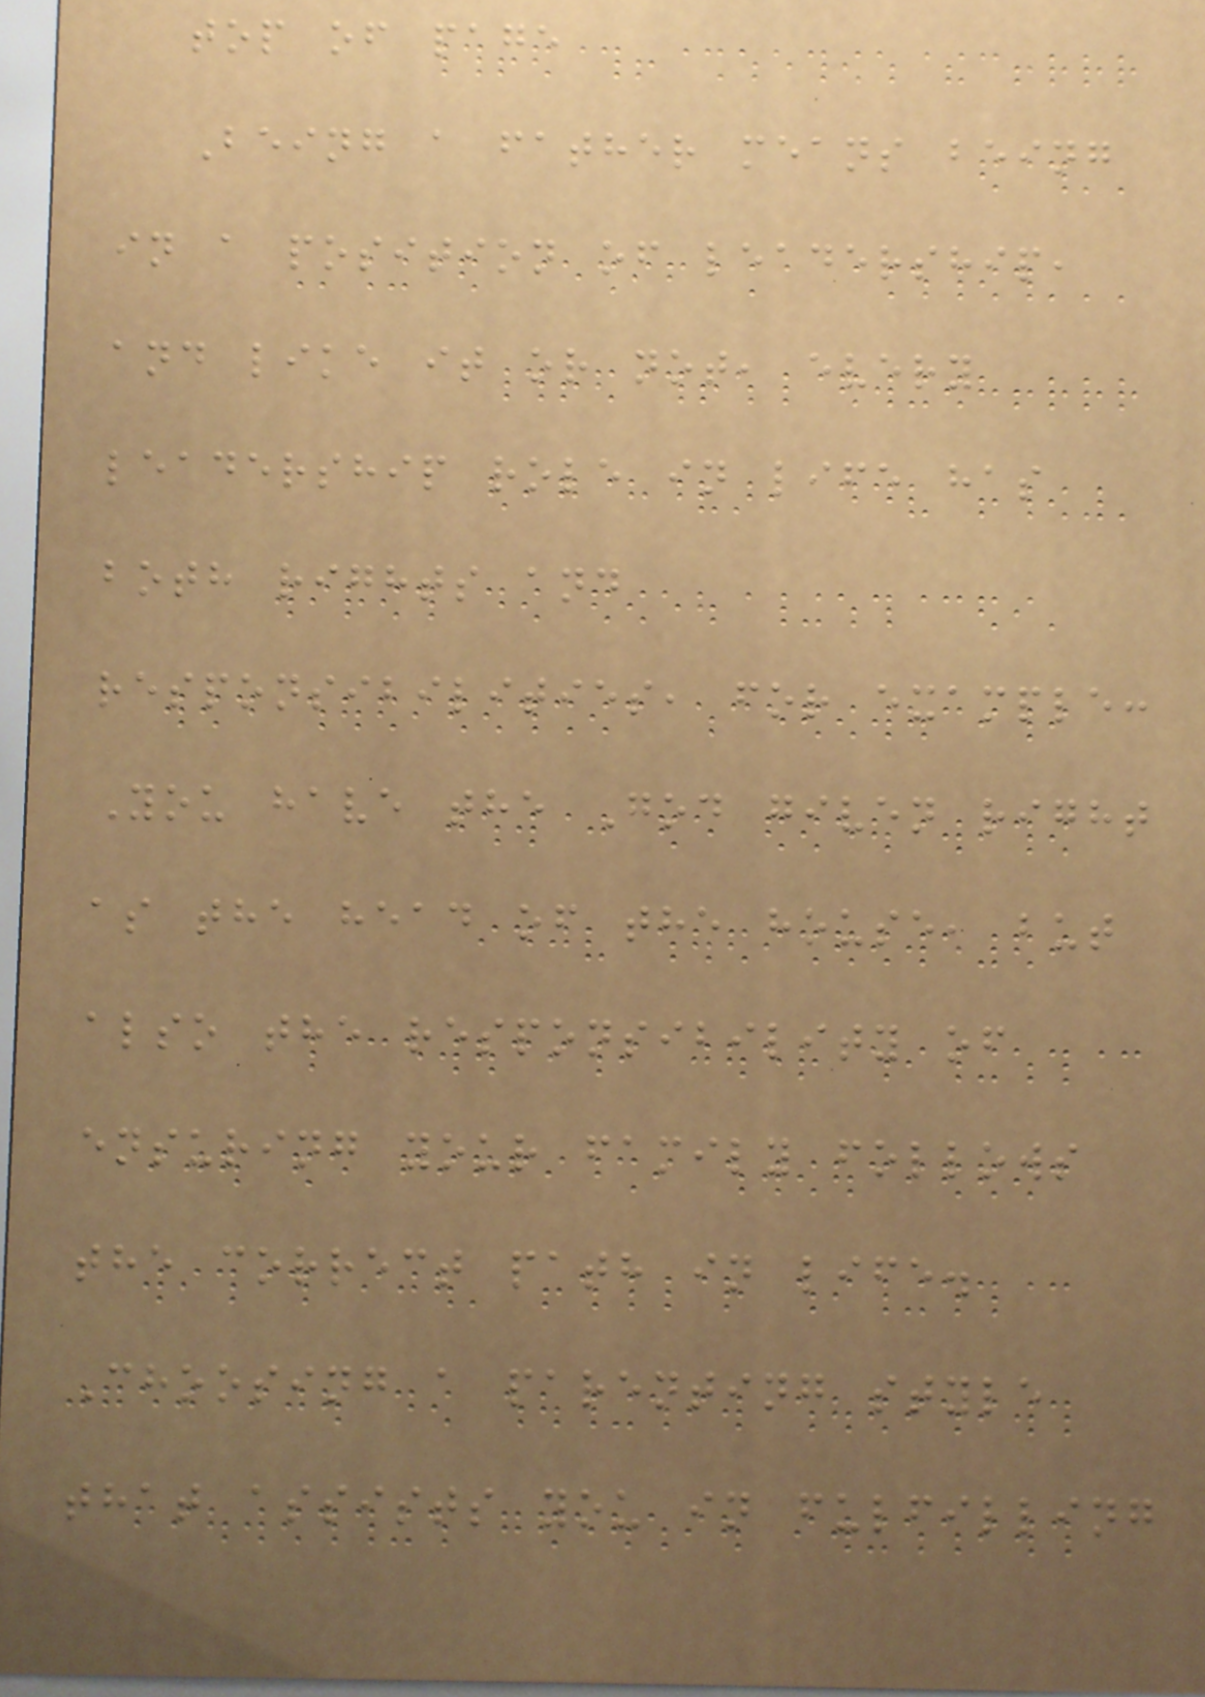top of page
Being a father means being
in a position of leadership,
and like it or not, every
leadership role in life has
both rights and
responsibilities, for example:
You have the God given right
as the head of the house, but
also the responsibility of
ensuring your family follows
the correct path in life.
Choosing a parenting style
that assists you in fulfilling
